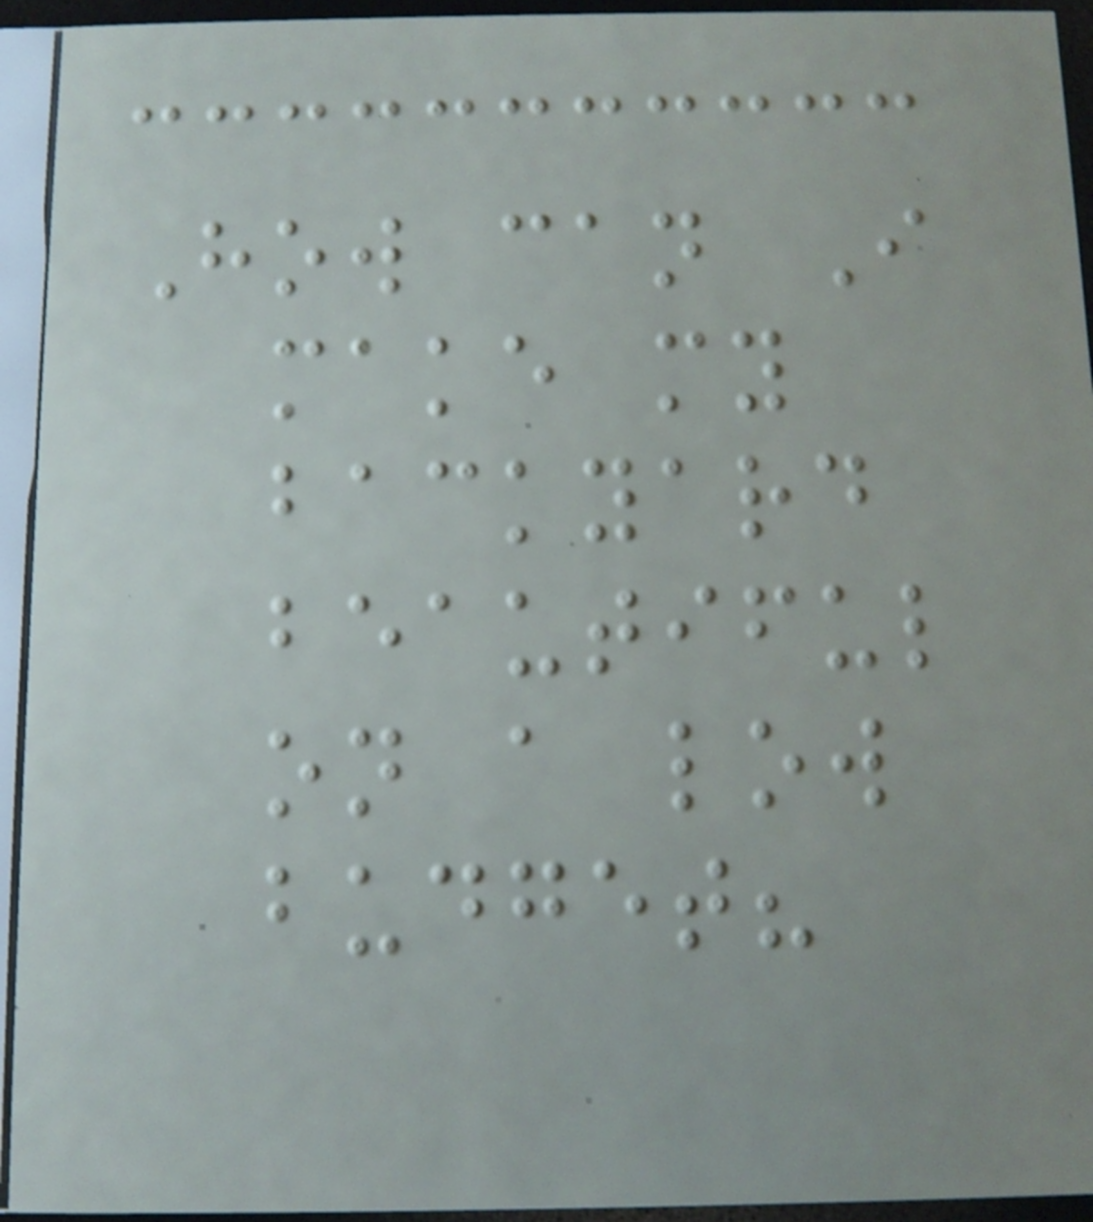How can I
make my
backyard
beautiful
on a low
budget?
